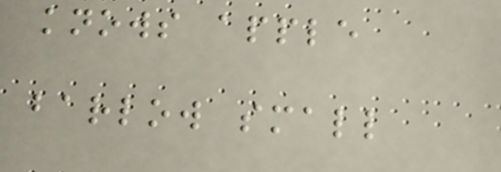knows apple
barlow small
